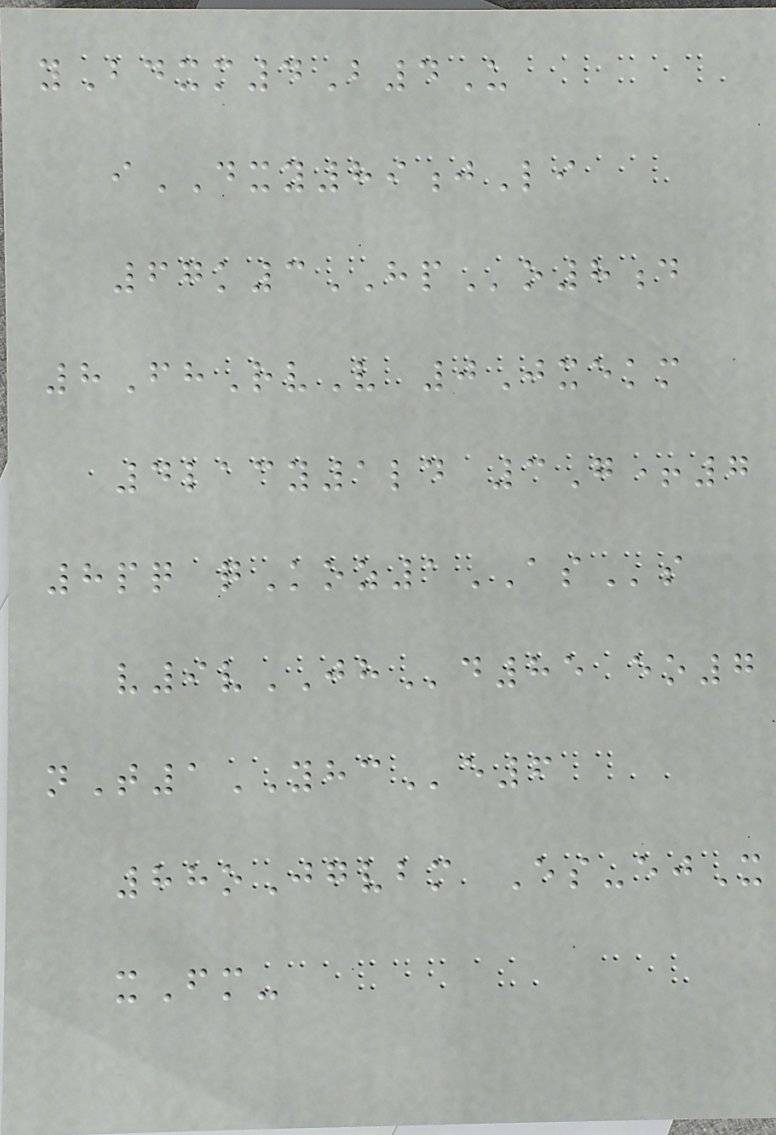yBdxm4B4U
iDXY89jLi
67k3HPo8d
8FhRvV 0Jxekm
4lacy1ld 3G+7
8pq qKoz1ASs
v9vJHd85 eo7
nT1YHCe6
88oJgvbm Es-ejX
xFm-
